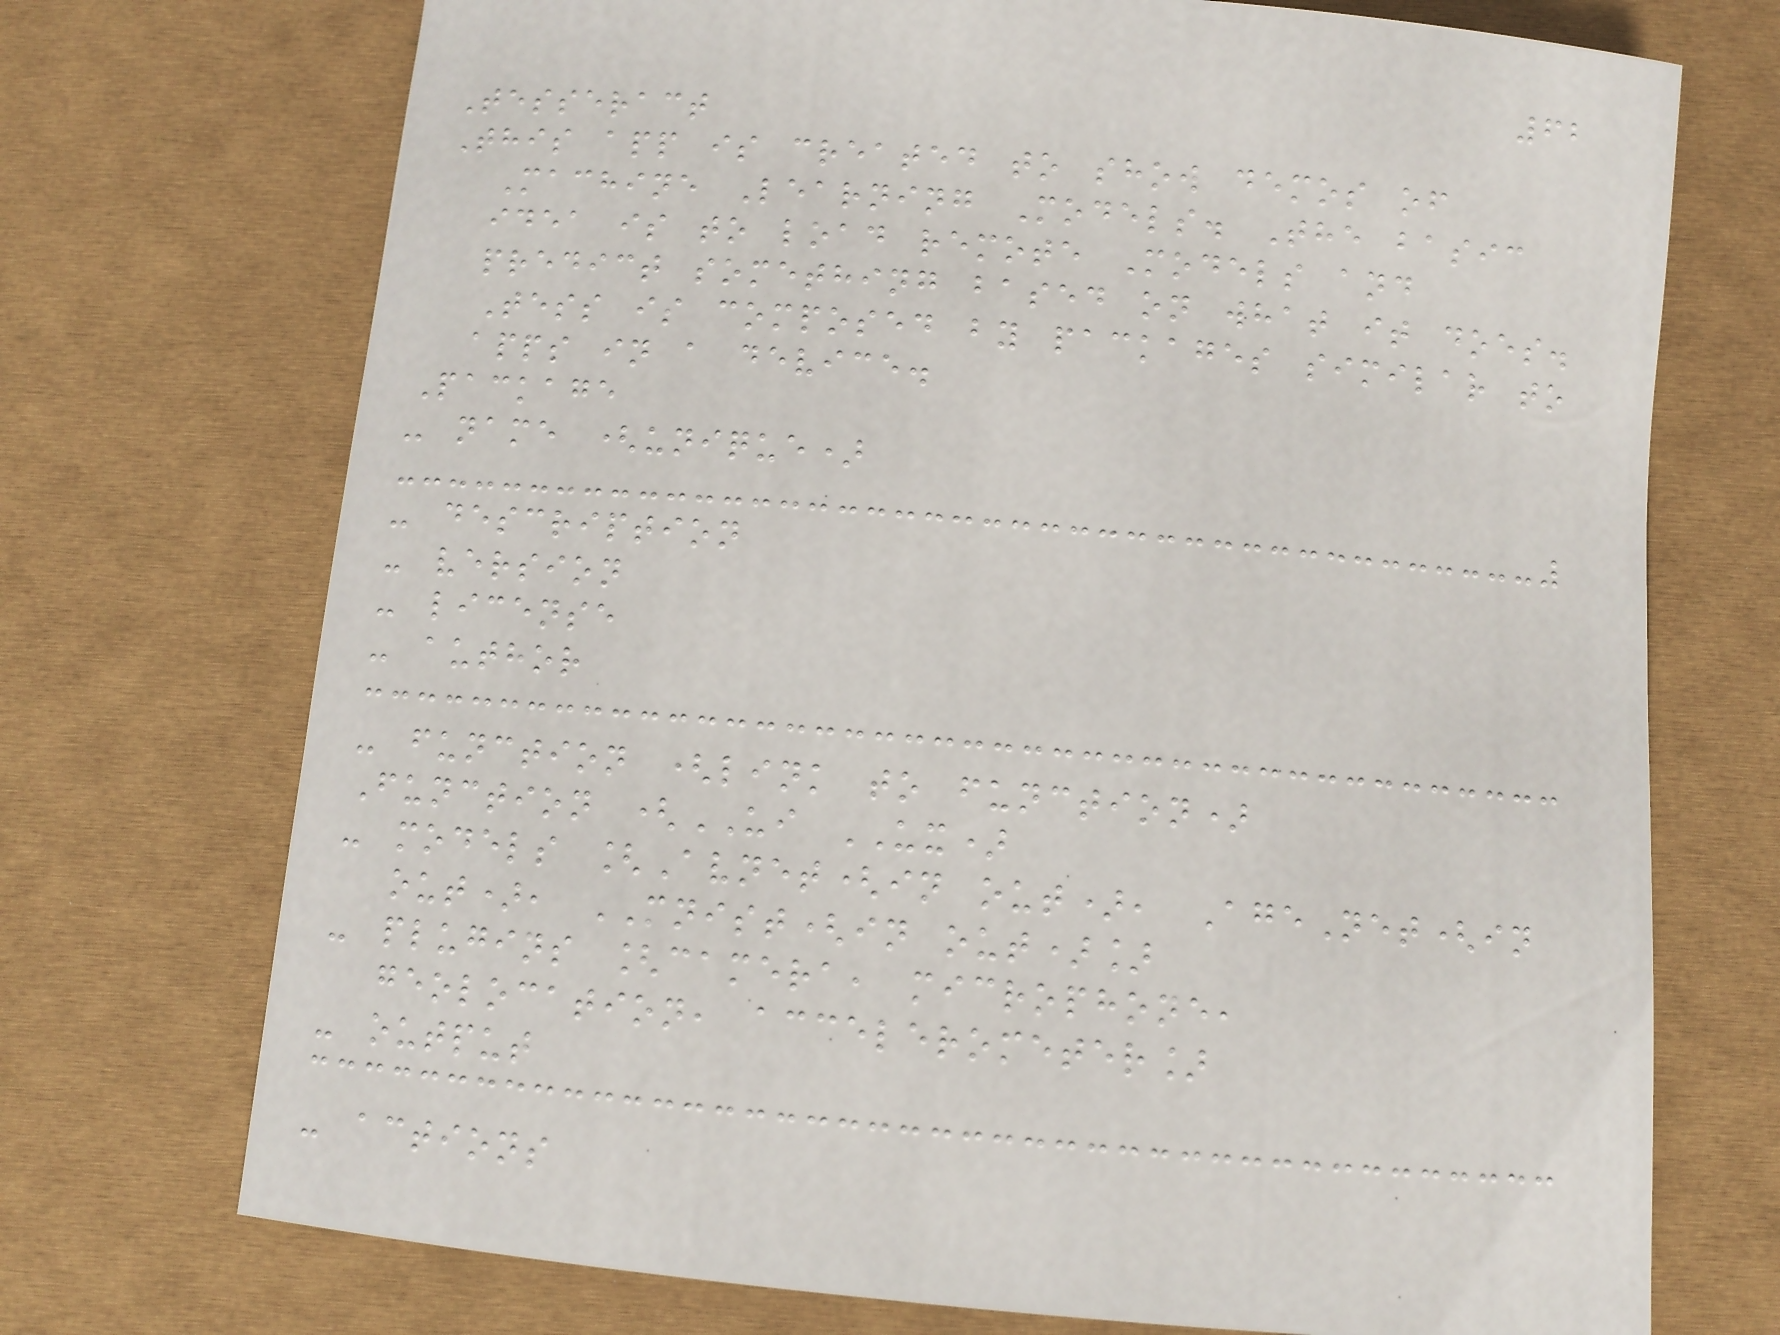62
Tesseract
This app is created to show demos of
Machine Learning Models. The basic
idea is to load remote Models and
predict something based on what it does.
Tess is composed by packages similar to
apps in a device.
Package
- name (unique)
- description
- version
- license
- author
- function (link to function)
Function (UI UX)
- models [Avnet(in out), AgeNet(in
out), MNIST(in out)]
- plugins [camera, microphone,
geolocation, accelerometer]
- output
- actions
